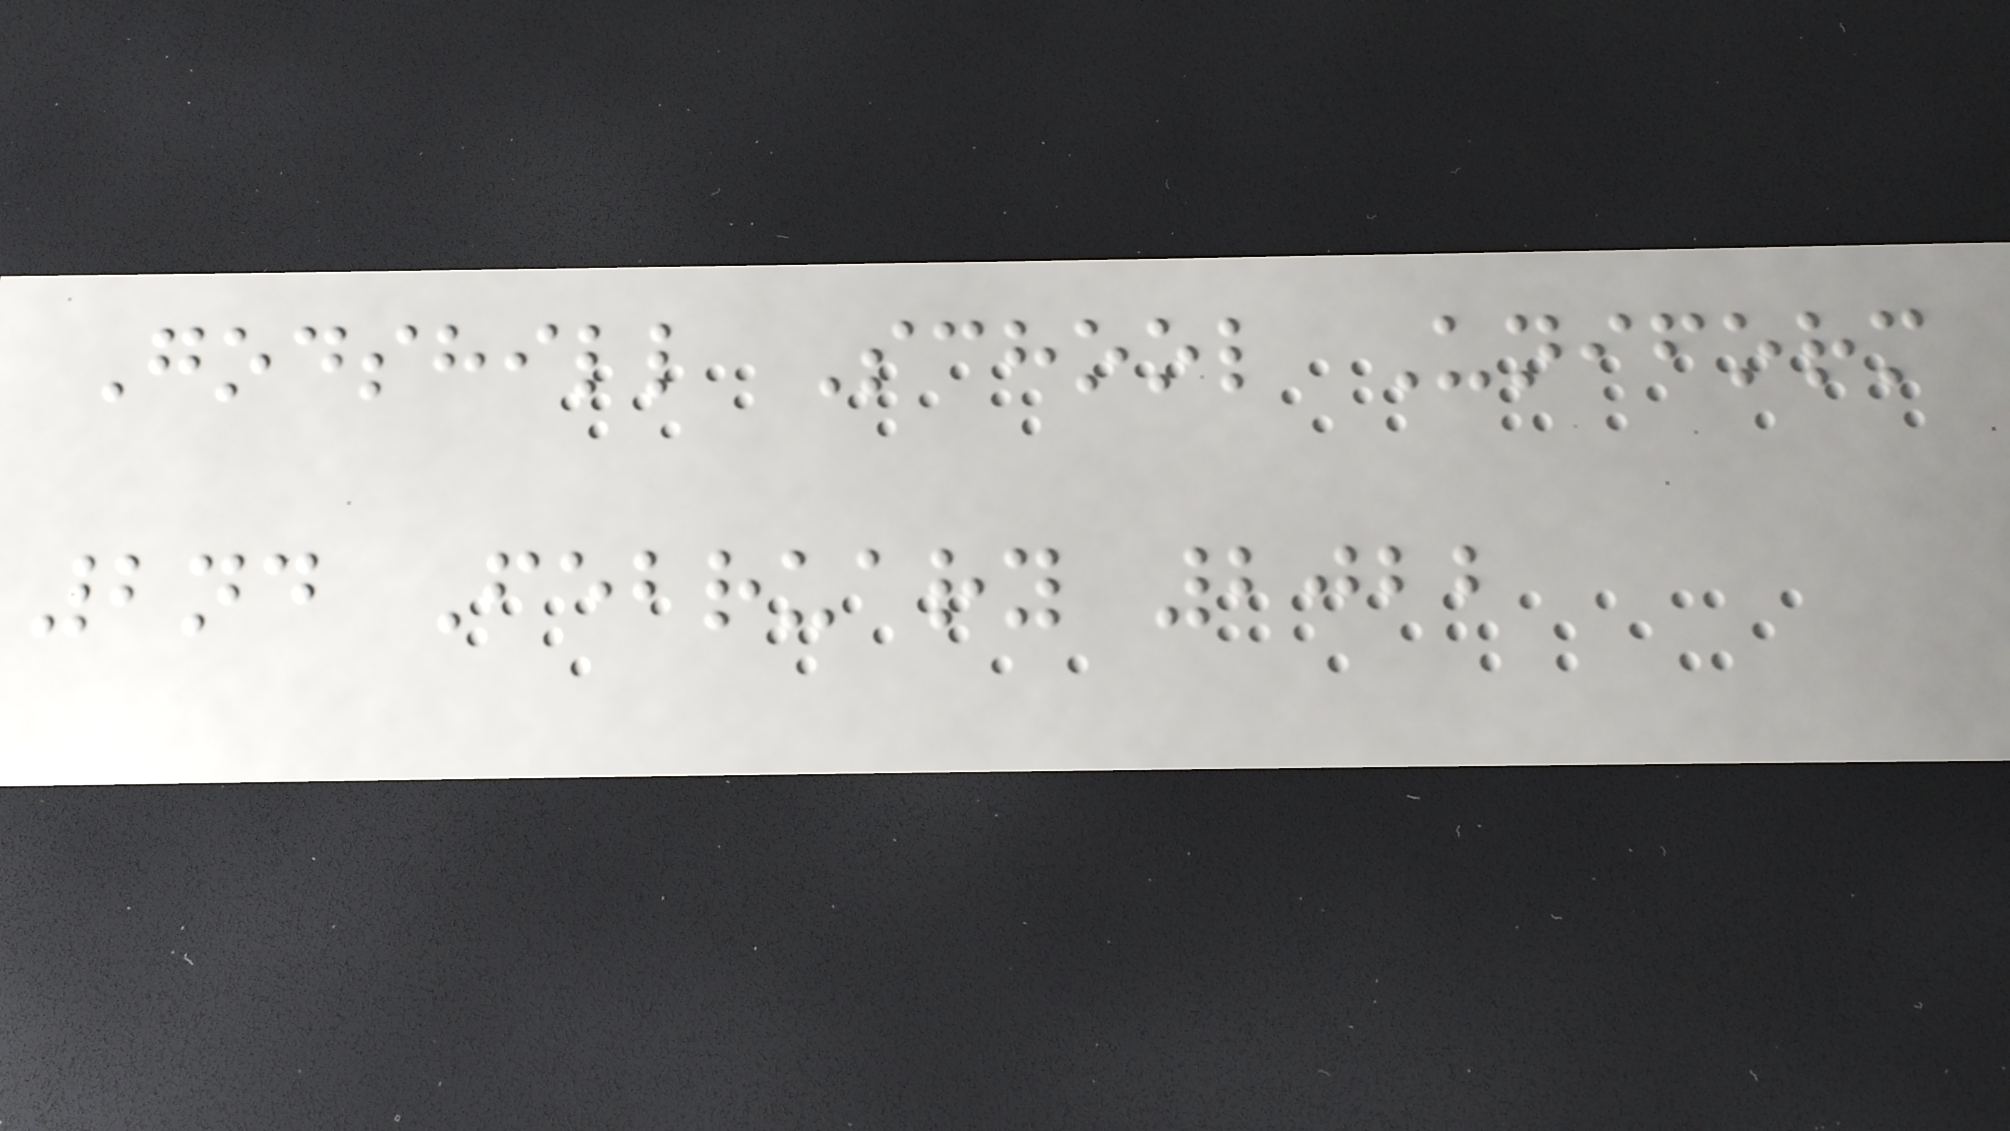Godshill School Uniform
2nd February 2022
